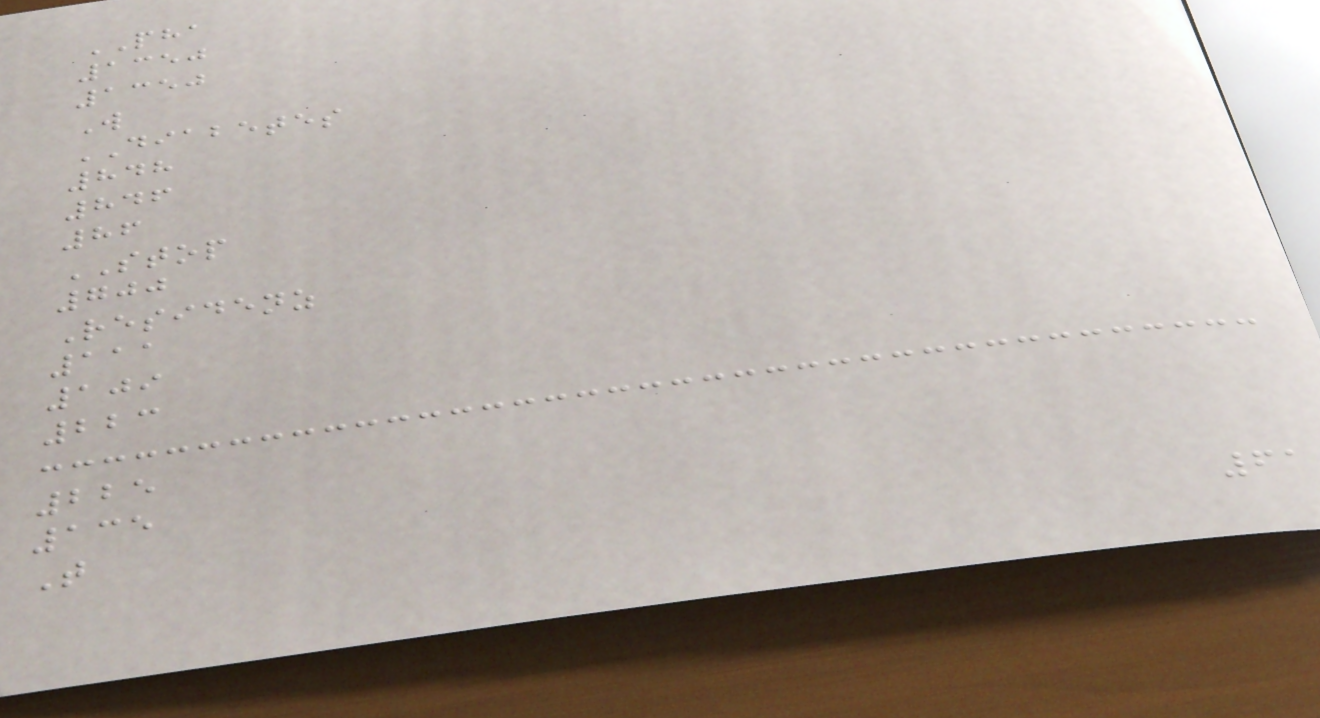PHA
1350
1350
W
DIABETES
848
846
86
STOP
700
Residenz
111
109
223
225
135
T
61
